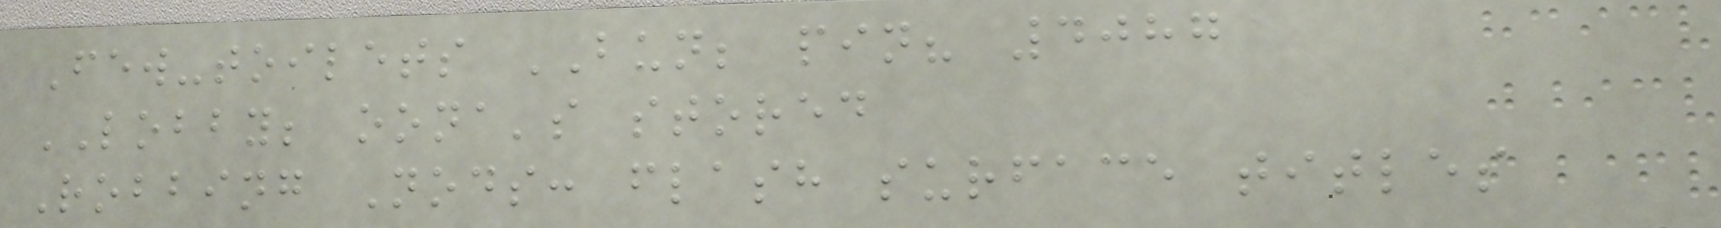Few-toilets BUN; pin? 4087
LOBBY; oona's stored
Robbing Nods: flash surface titles
